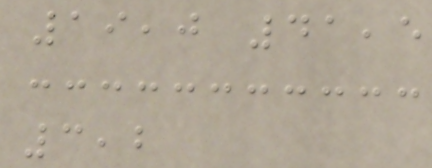19,0 41,5
3,2
